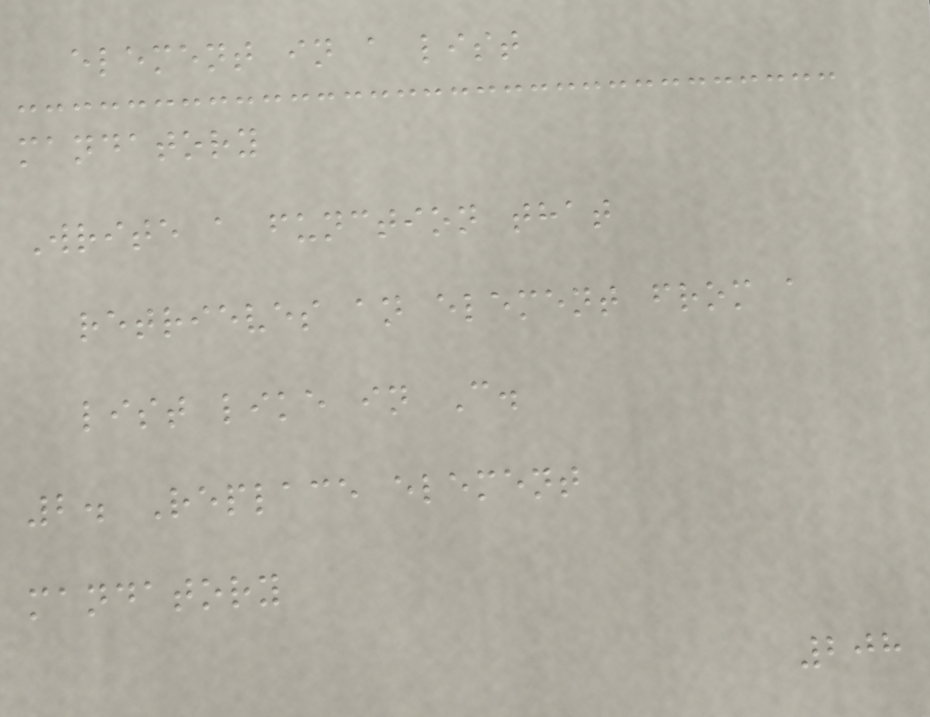element in a list
mandatory
Write a function that
retrieves an element from a
list like in C.
2. Replace element
mandatory
208
